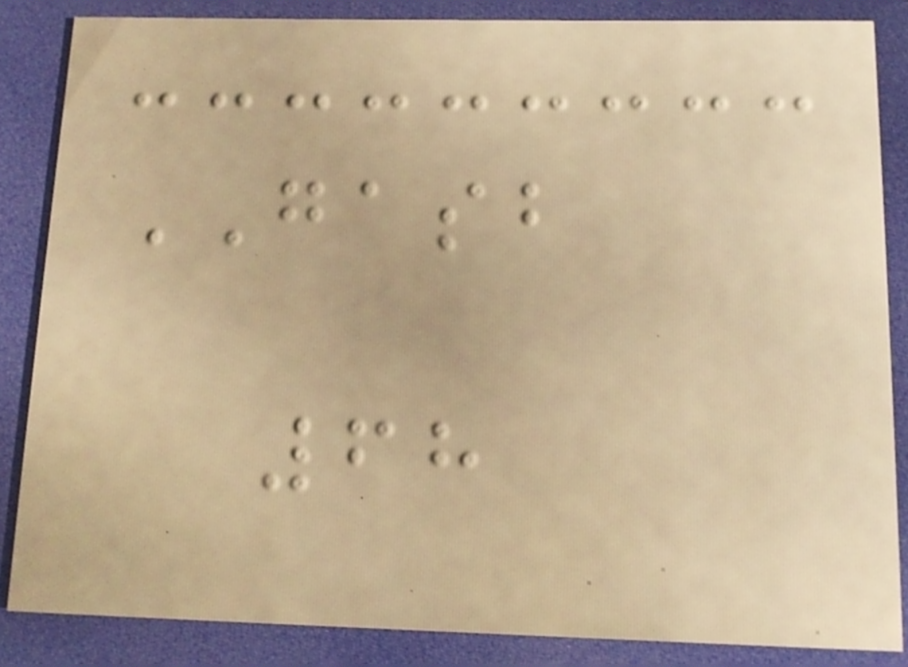GASB
68
